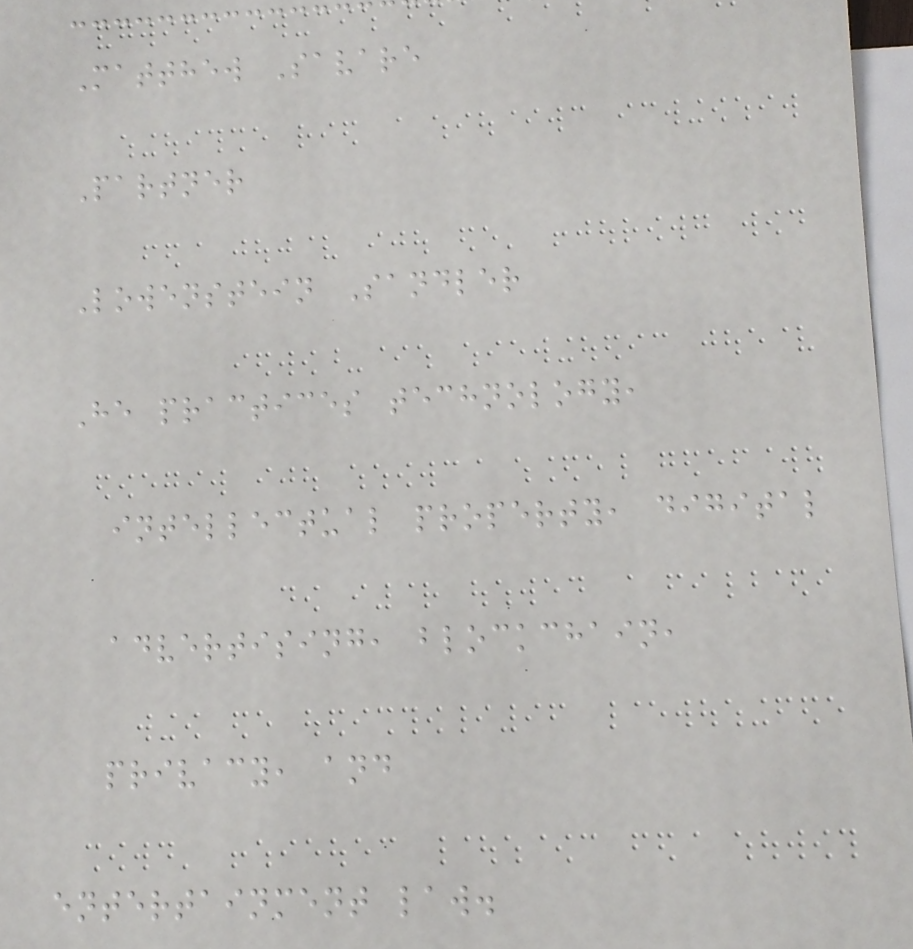Matthew Savare
Partner
Lowenstein Sandler
He practices technology,
intellectual property, digital
advertising, blockchain,
privacy, and
entertainment law.
